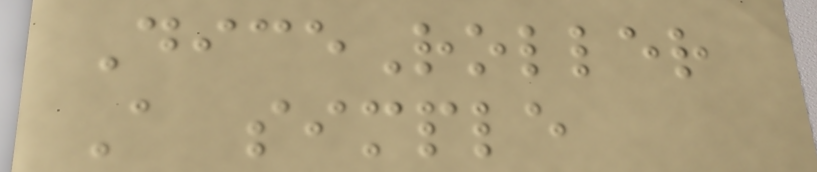DiceRoller
A simple
